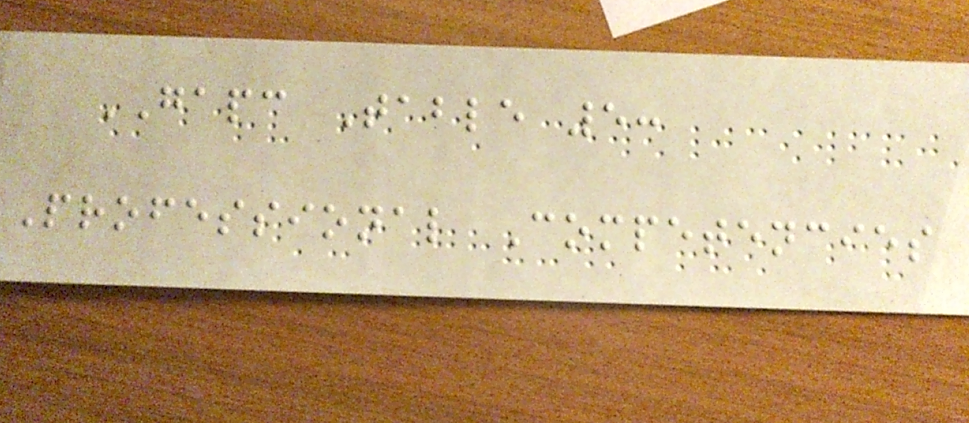GAPC Table 5:
Professional Competencies
